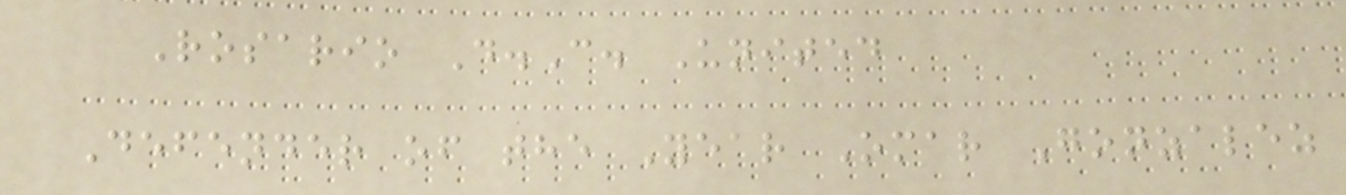Rosario D.C. United
Defender of the Year Omar Gonzalez
